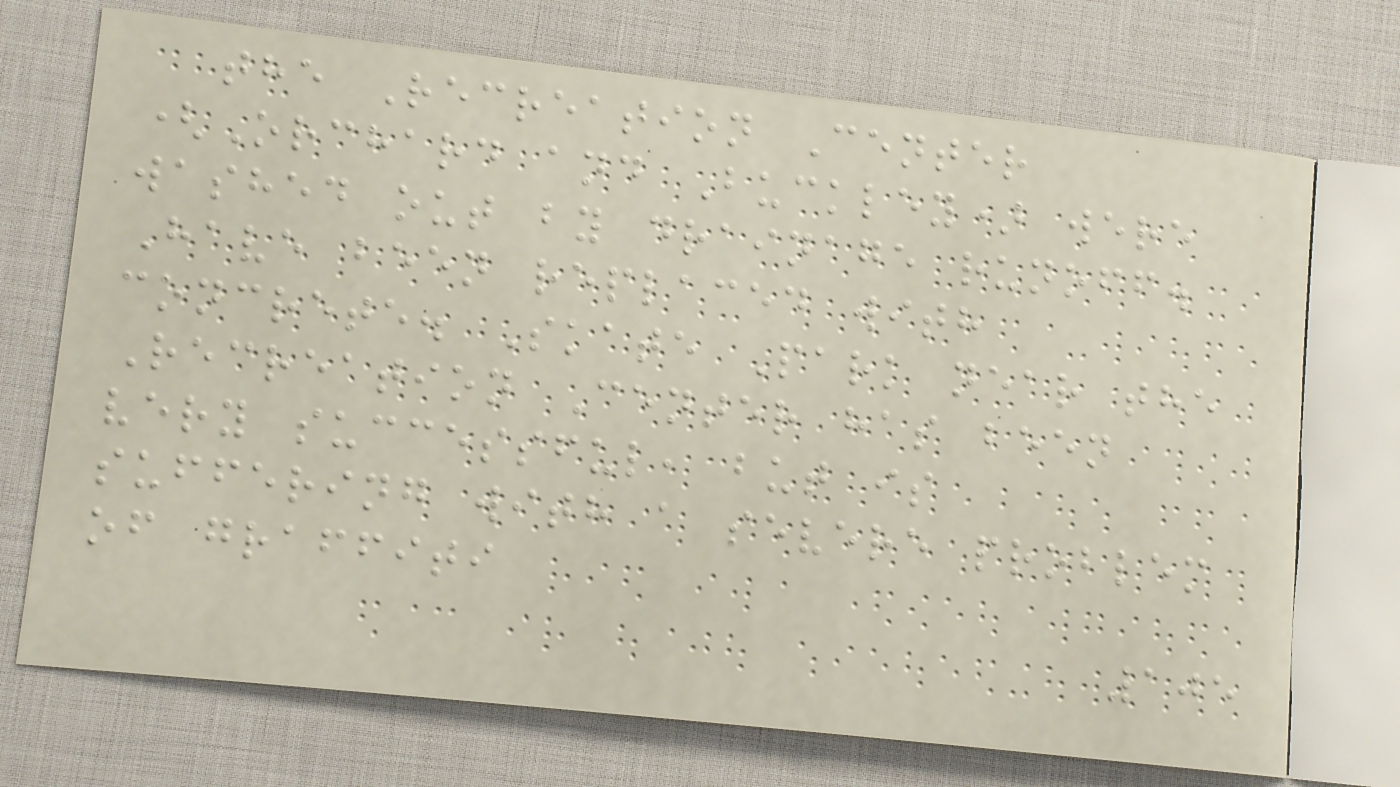the Recreation Center
(Orchard and Buckley) were
washed out by drainage runoff.
Have been replaced with
concrete. Skate Park near the
Recreation Center has been
very successful, but is
suffering with a severe problem
of graffiti
105
